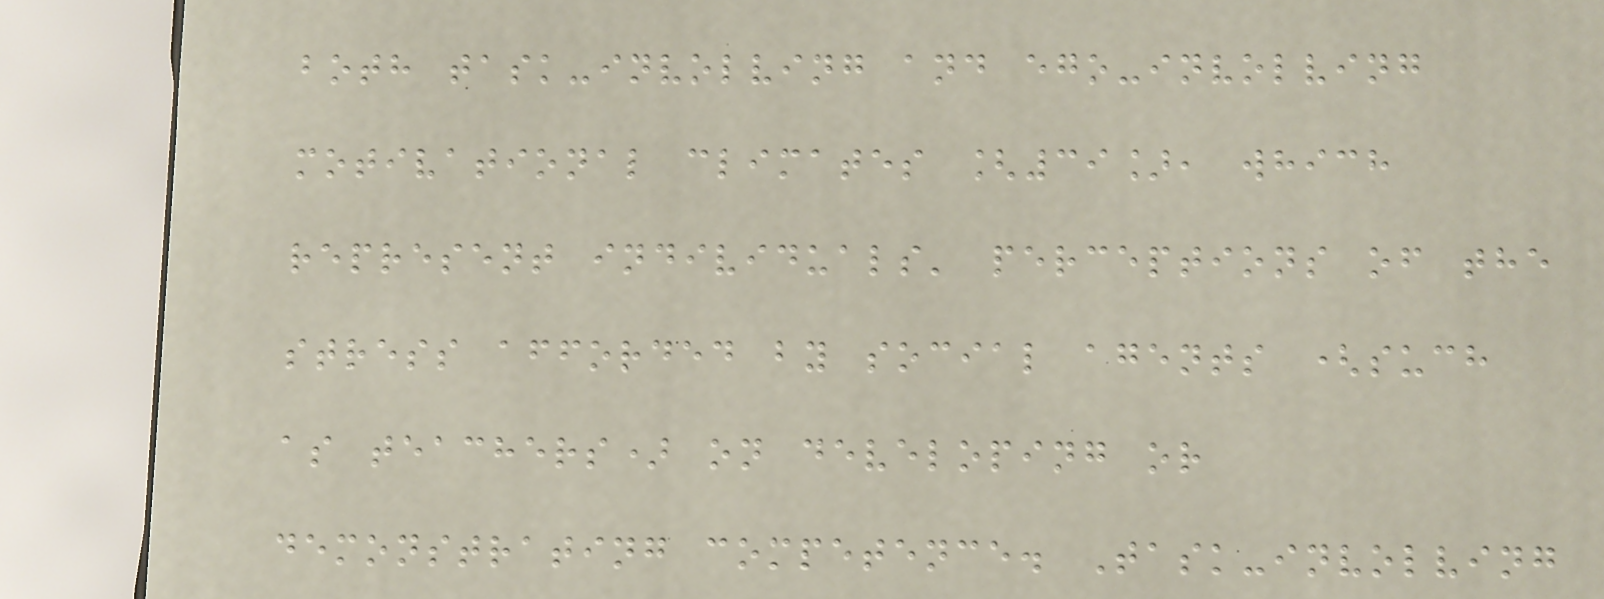both task-involving and ego-involving
motivational climates [39], which
represent individuals' perceptions of the
stress afforded by social agents (such
as teachers) on developing or
demonstrating competence. Task-involving
